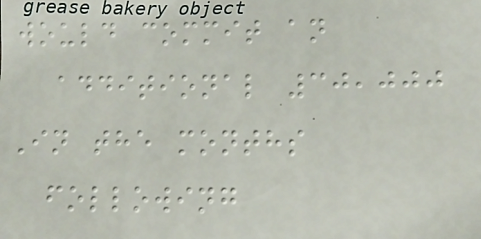would commit an
additional 30,000
In the months
following
